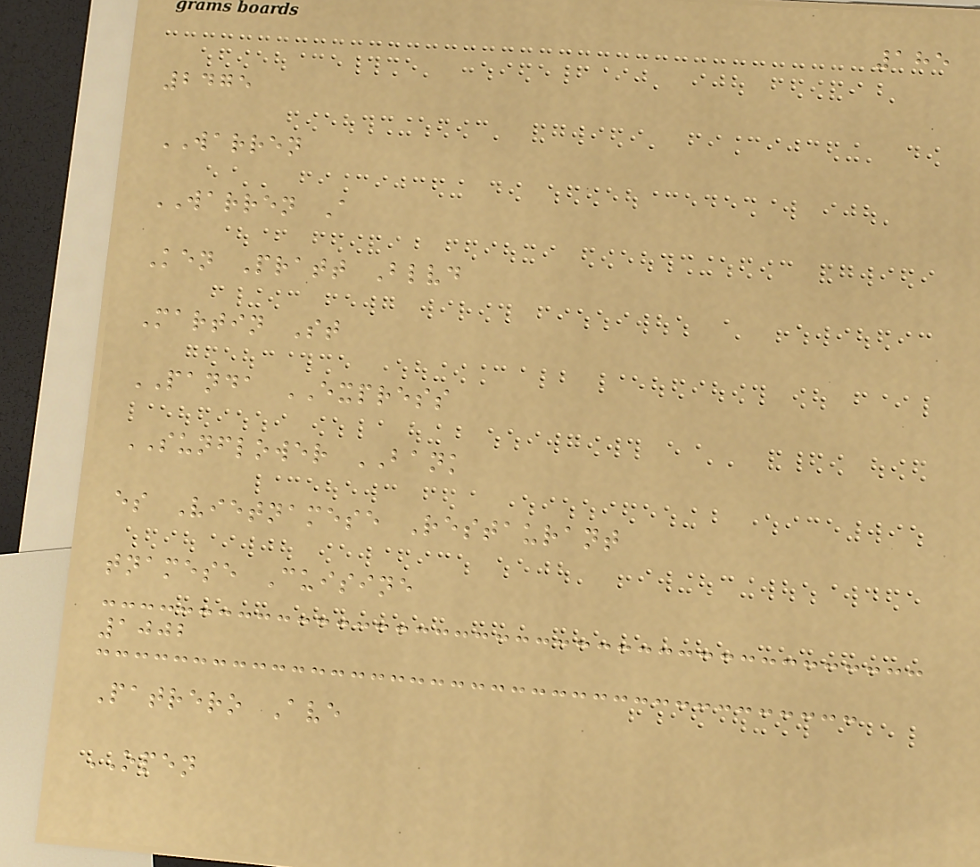185
2475
WARREN
WARREN A
Ken Pratt Blvd
Martin St
PANDA EXPRESS
SUNFLOWER BANK
es Vietnamese Restaurant
tnamese Cuisine
1002
Patrero Ave
OPEN
